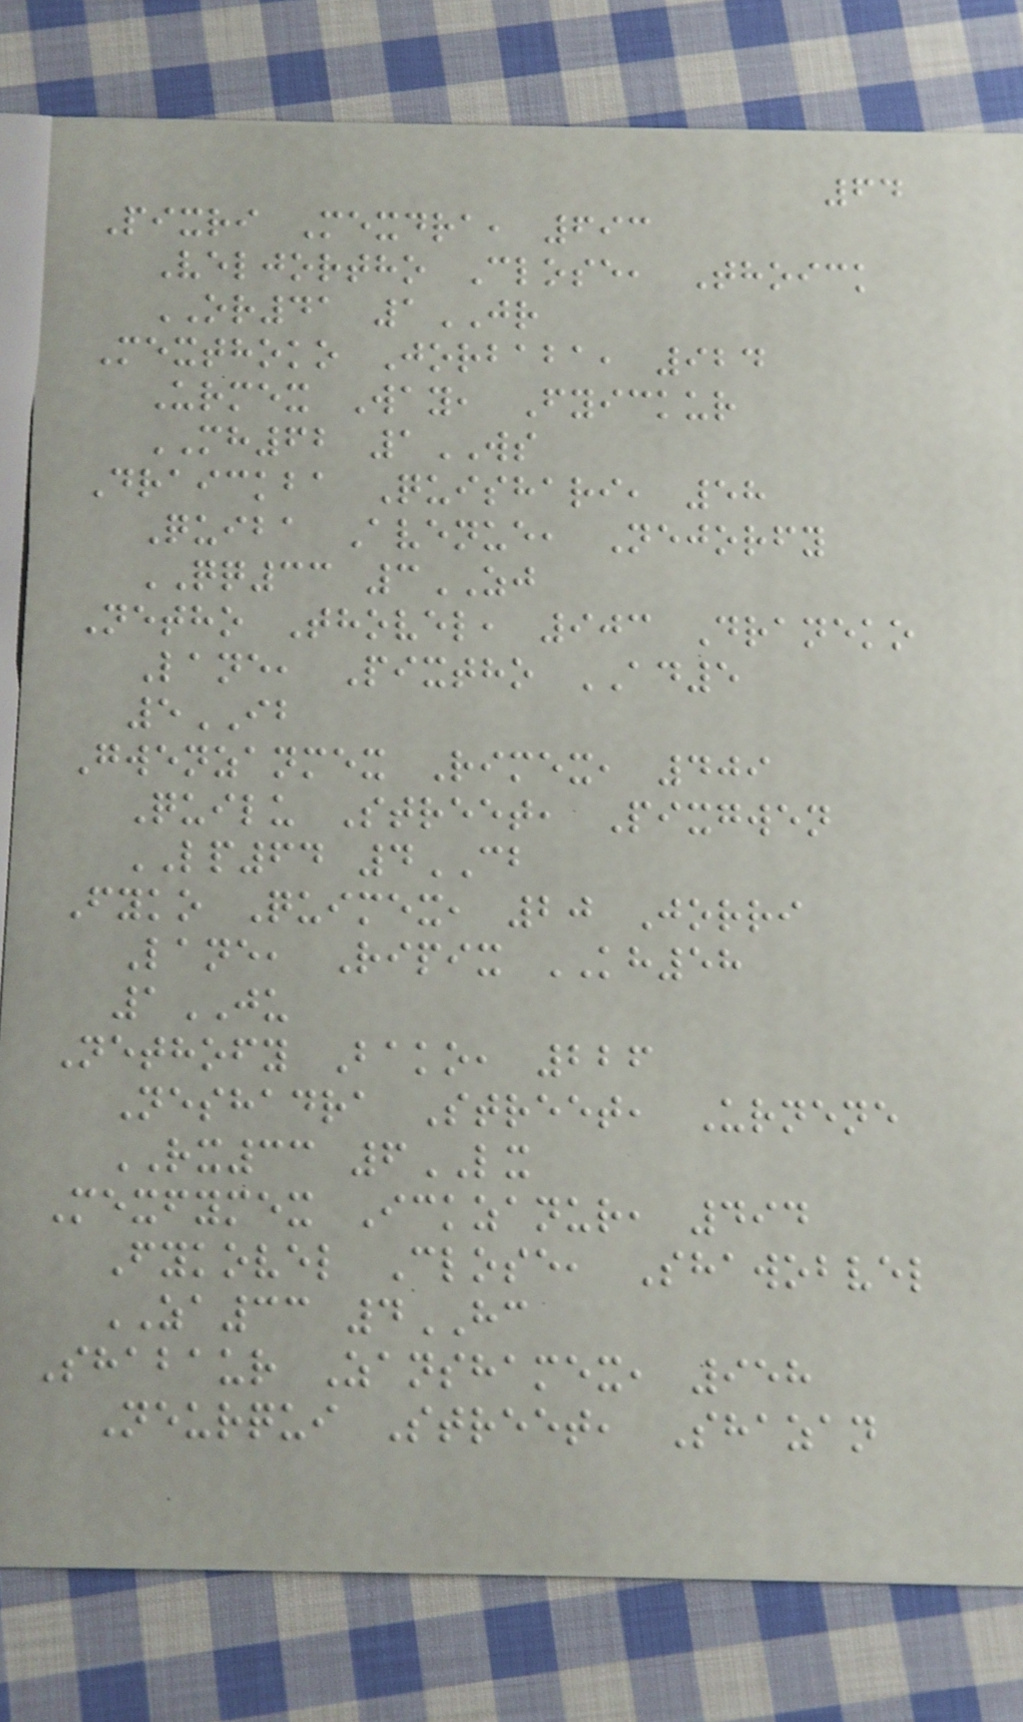64
Pixri Mexdra, 693
Veljortho Close, Thoick
OR41 1JR
Mexthoko Jorbaba, 924
Urmex Way, Fyickur
MH62 1WS
Draickba Quishari, 58
Quiba Avenue, Nejorfy
QQ33 3ZJ
Netho Thovel, 903 Draneko
Lane, Pixtho AD5
5IB
Gwenzanmex Rimex, 409
Quilu Street, Pixgwen
LP64 4CB
Fyko Quimex, 20 Jorri
Lane, Ripix KH58
1JU
Nethofy Bako, 226
Neshadra Street, Urnene
RX33 6LX
Mexfymex Ickzanur, 494
Fykovel Close, Shawobvel
ZA33 4HC
Shabaur Zanshamex, 958
Neurqui Street, Shazan
